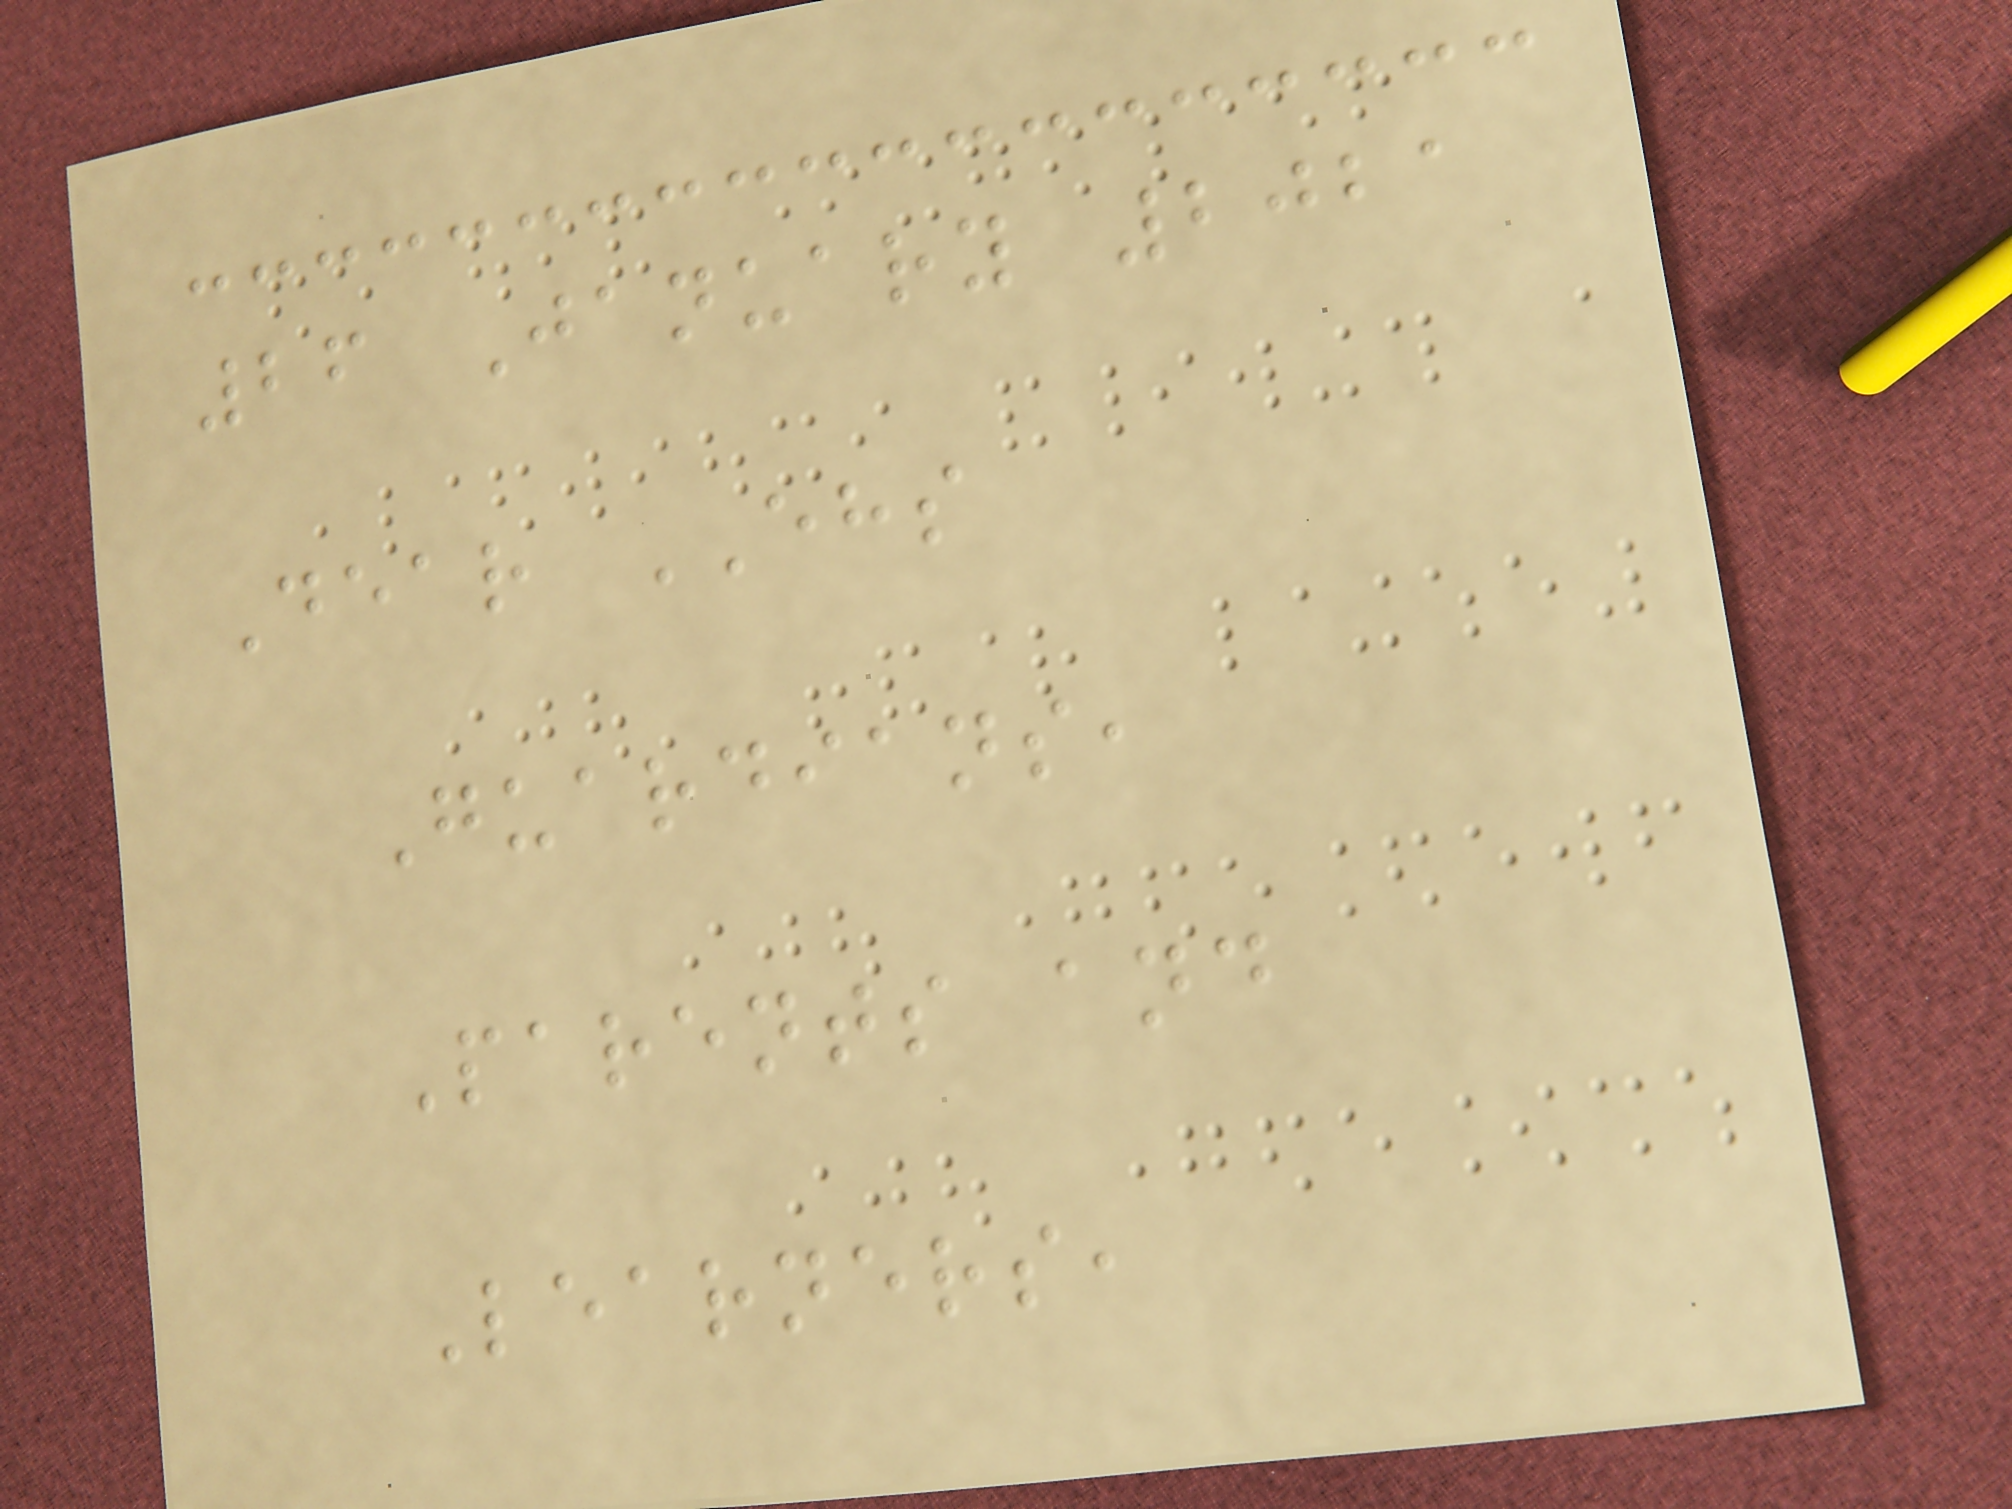26 January 2021
Dear EHS
Guardians,
Parents and
Learners,
